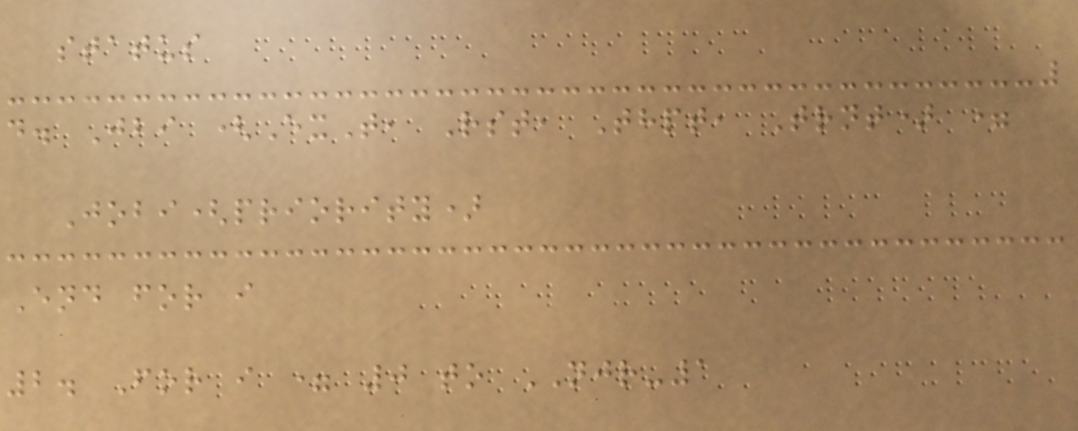status
d. Jbi (ExT, Rst, Thpt, Trnt) =
Jobi(priority)
End for i
2. For i = 0 to NJR-1
